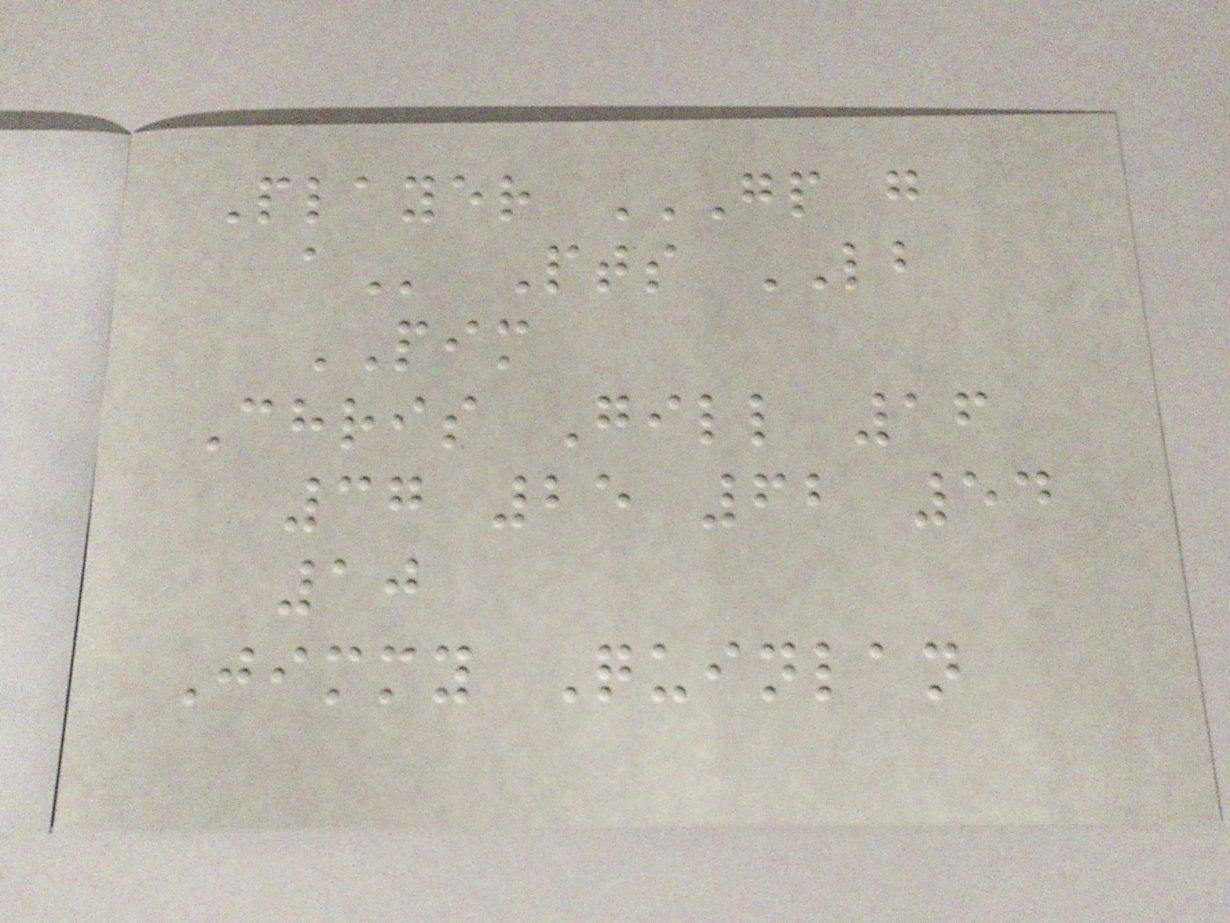Player GP G
A Pts LB
PIM
Chris Gill 16
37 25 62 54
10
Jimmy Quinlan
